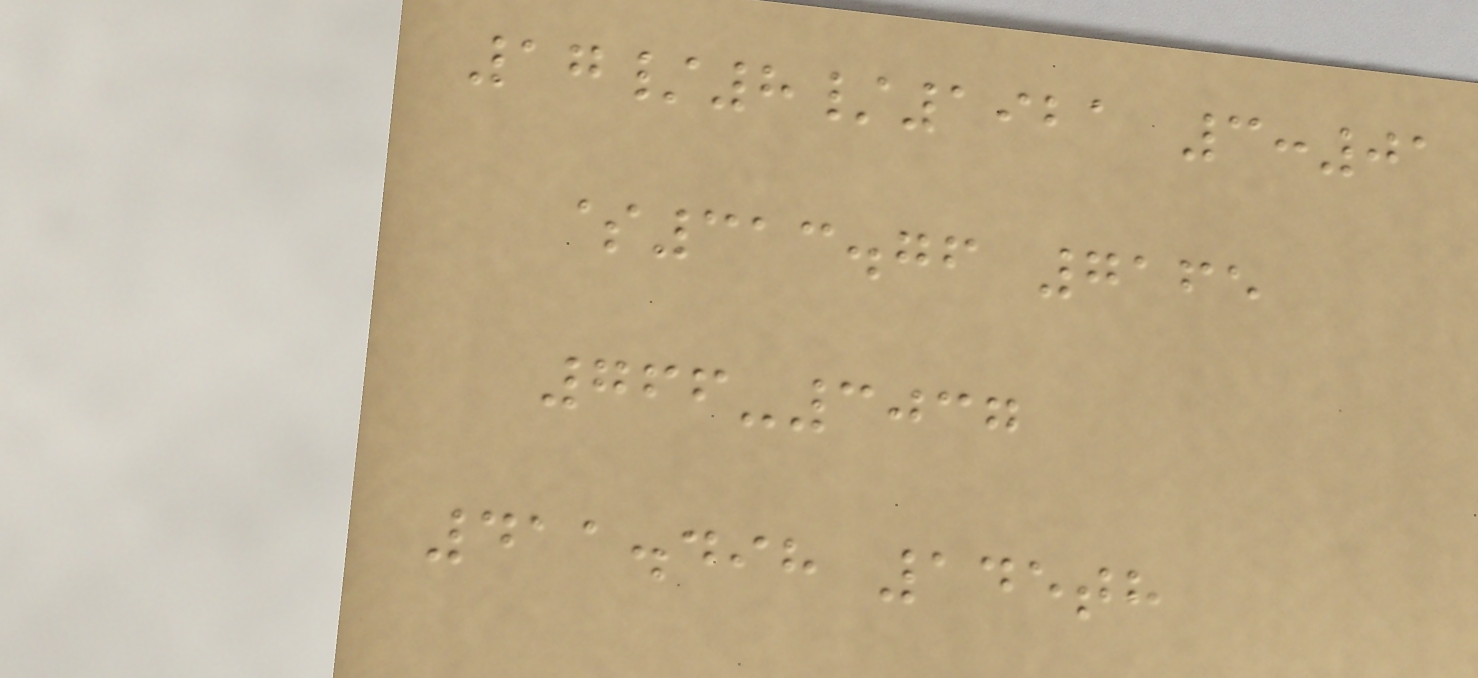17/8/1921 3:01
$313.76 7165
766-3037
411.498 145th
